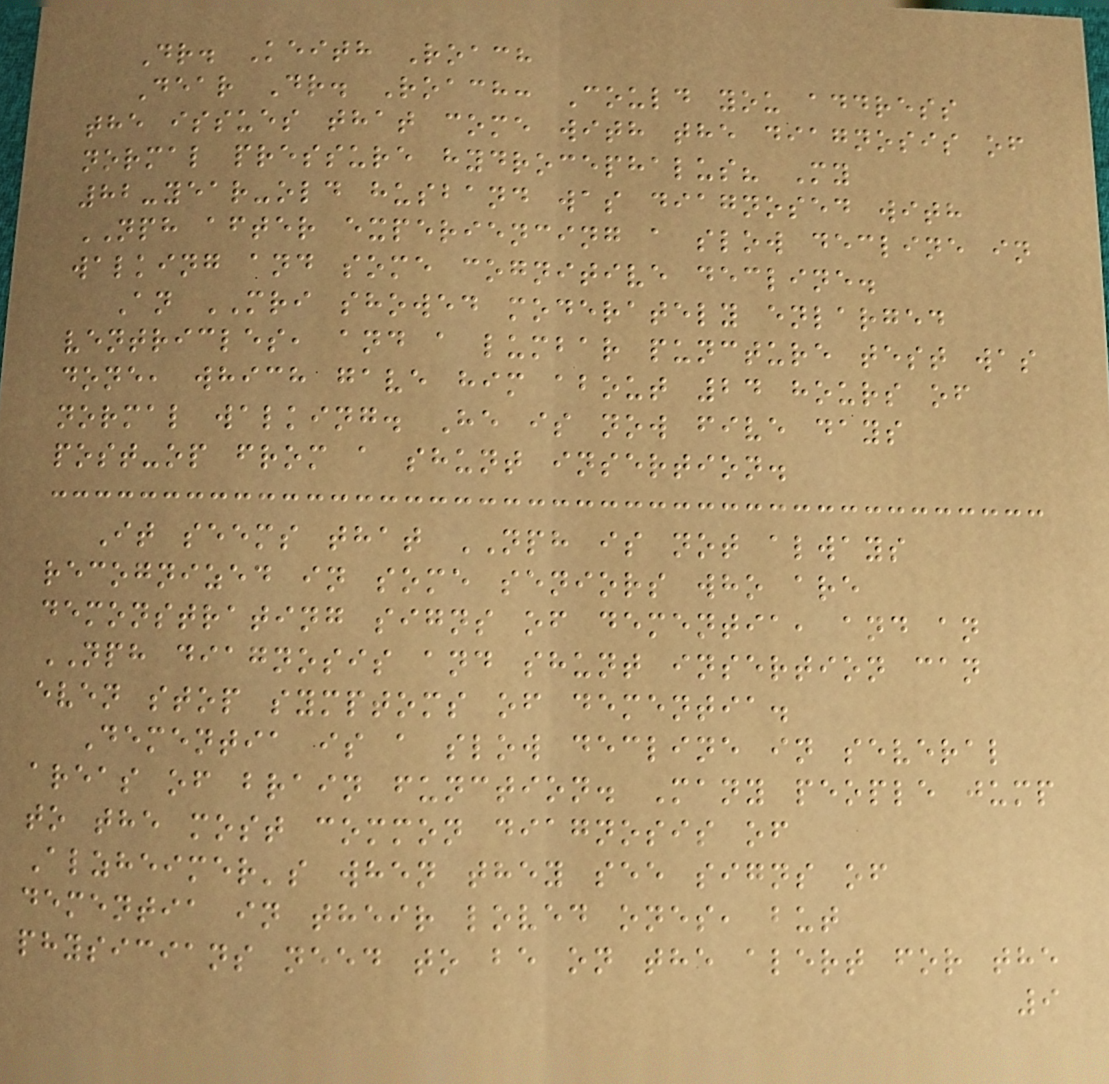Dr. Keith Roach
Dear Dr. Roach: Could you address
the issues that come with the diagnosis of
normal pressure hydrocephalus? My
82-year-old husband was diagnosed with
NPH after experiencing a slow decline in
walking and some cognitive decline.
An MRI showed moderately enlarged
ventricles, and a lumbar puncture test was
done, which gave him about 24 hours of
normal walking. He is now five days
post-op from a shunt insertion.
It seems that NPH is not always
recognized in some seniors who are
demonstrating signs of dementia, and an
NPH diagnosis and shunt insertion can
even stop symptoms of dementia.
Dementia is a slow decline in several
areas of brain function. Many people jump
to the most common diagnosis of
Alzheimer's when they see signs of
dementia in their loved ones, but
physicians need to be on the alert for the
9
